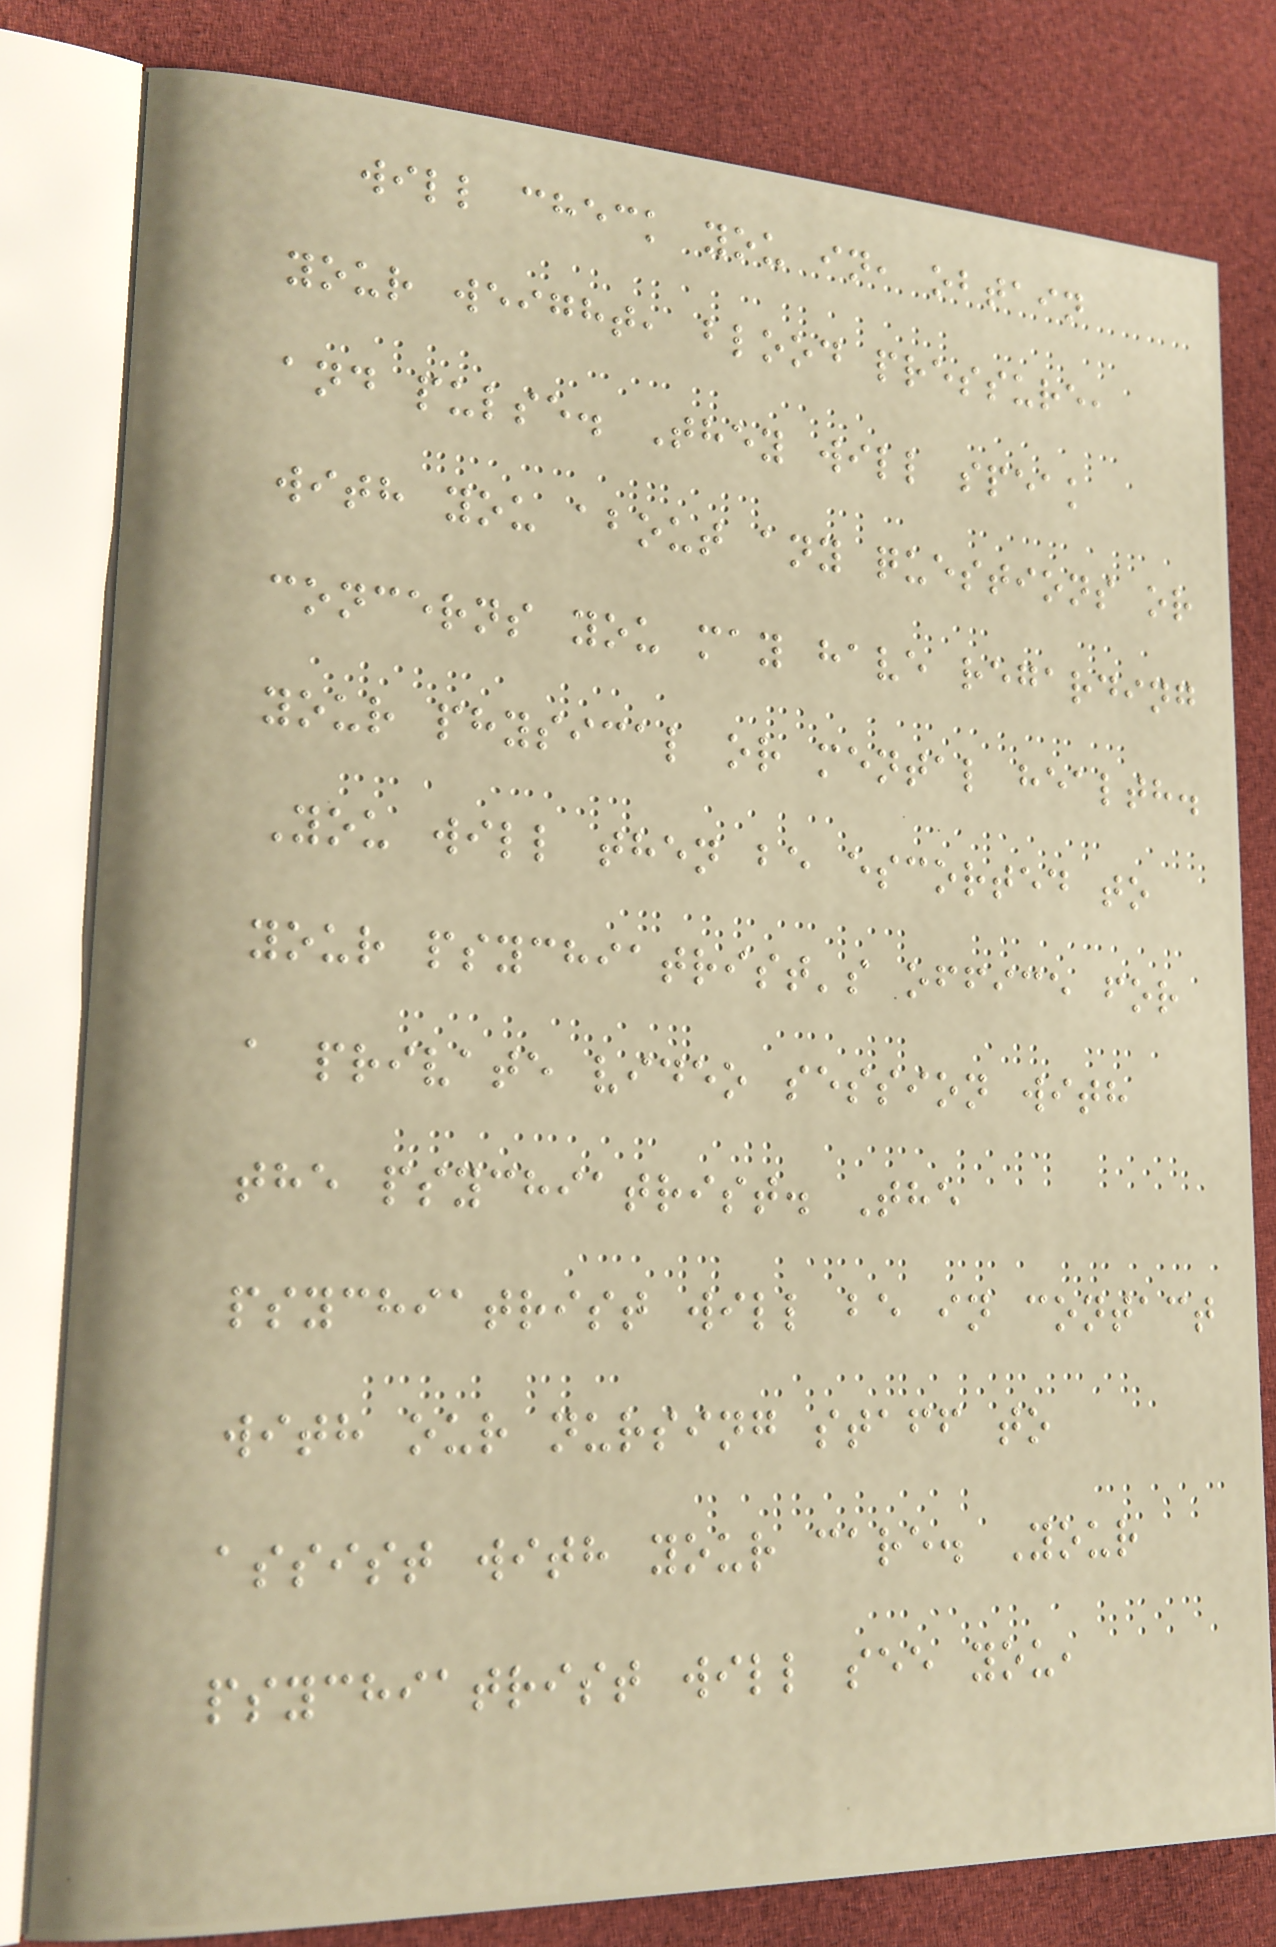will check you in, obtain
your weight, blood pressure,
and pulse. They will speak
with you about any questions or
concerns you may have regarding
your physical or mental health.
You will then be escorted to
your psychiatrist's office for
a private video session with
the psychiatrist. The
psychiatrist will be in contact
with our nursing staff to
assist with your care. Your
psychiatrist will see you,
